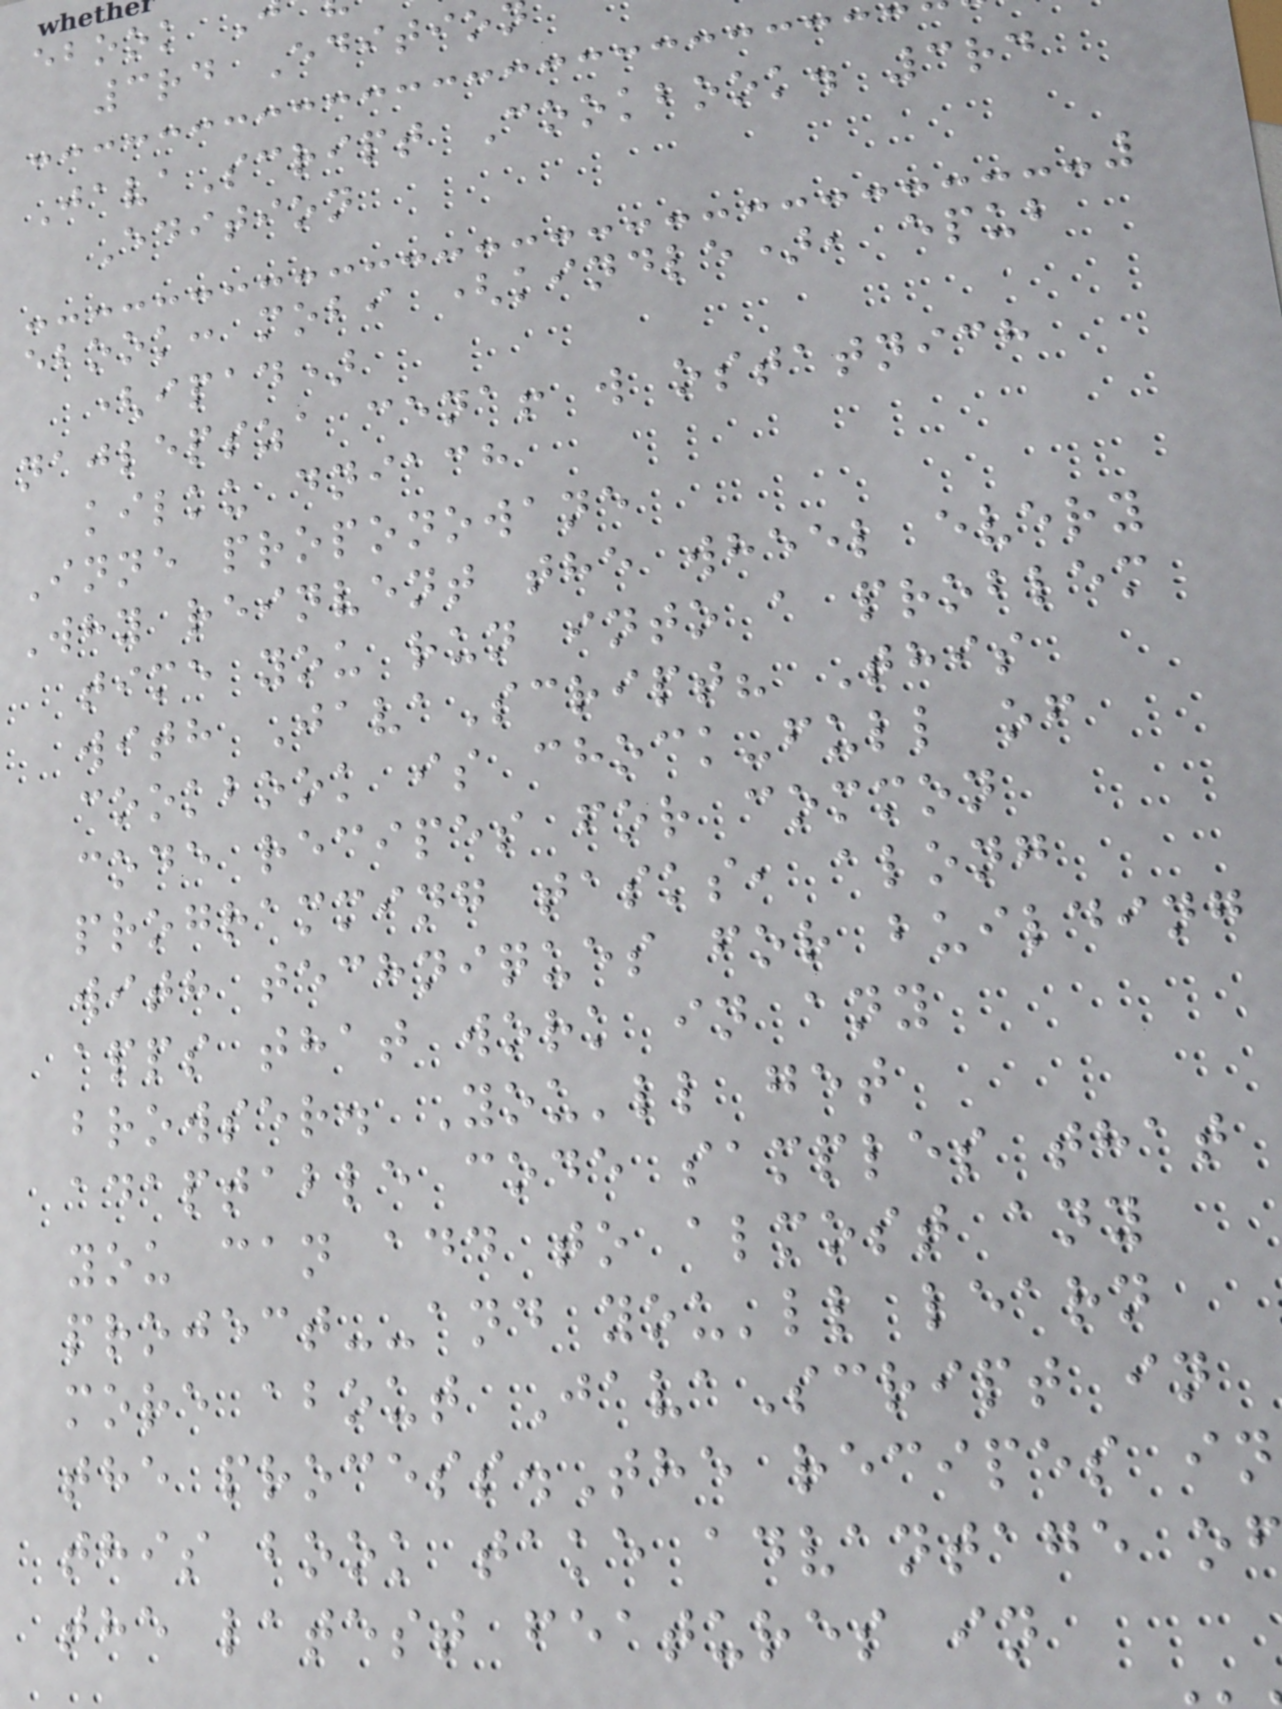3rd Editio
JavaScript Cookbook. 3rd
Edition
ebook: mobi (kindle), epub
(ipad)
najlepsza cena! w ostatnich
kilku dniach
Inne proponowane
Why reinvent the wheel every
time you run into a problem
with JavaScript? This
cookbook is chock-full of
code recipes for common
programming tasks, along
with techniques for building
apps that work in any
browser. You'll get
adaptable code samples that
you can add to almost any
project--and you'll learn
more about JavaScript in
the process.The recipes in
this book take advantage o
the latest features in
